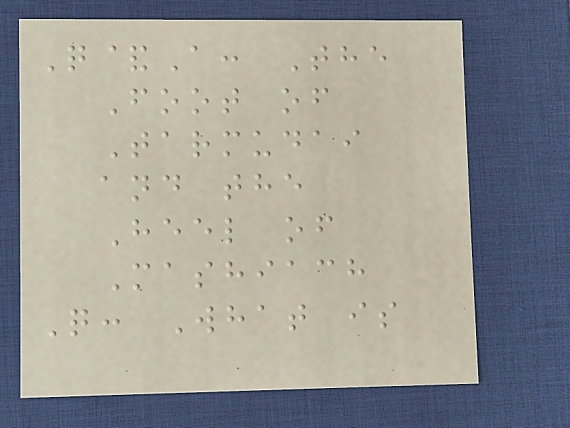Q&A: The
Foot of
Tarmudai
and the
Heel of
Mashiach
Q: What is
